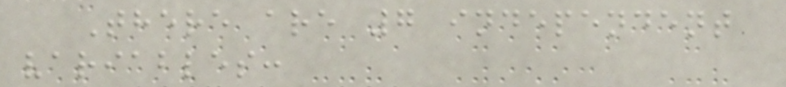There are 7 independent
variables:
